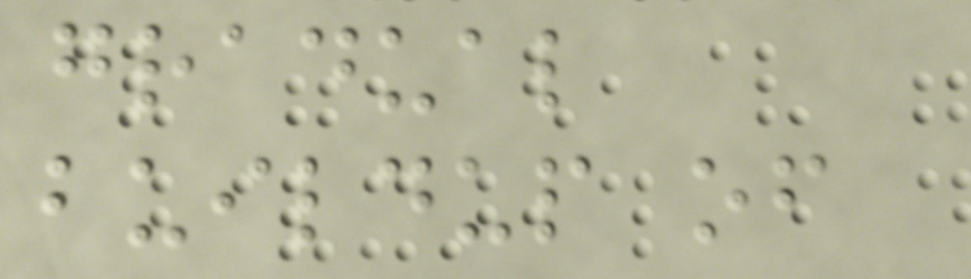gradual
buildup of
